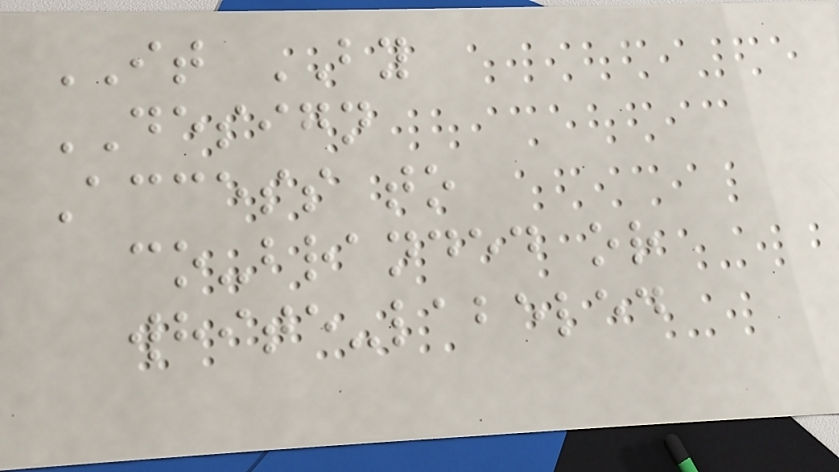IT BY
DESIGN
Access to
co-branded or
white-labeled
